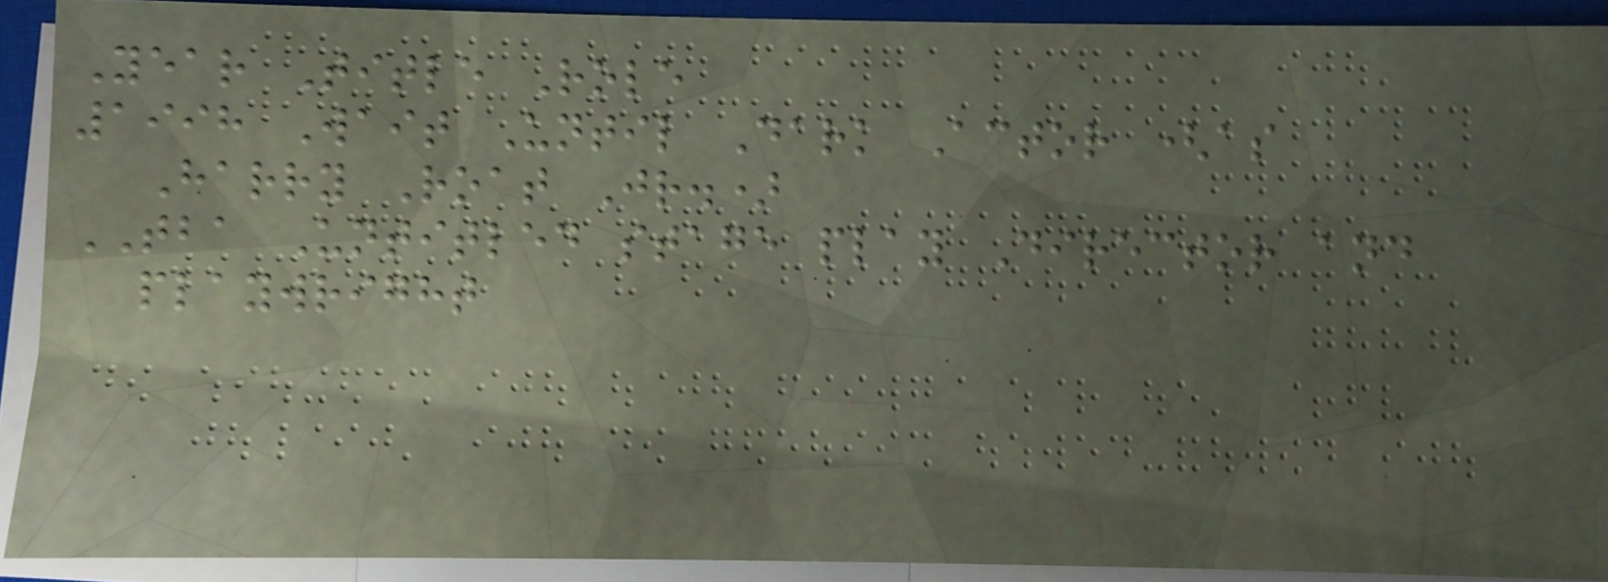Year Title Role
1998 Wait Until Dark Actor (as
Harry Roat Jr.)
TBA Untitled stage play Director and
playwright
